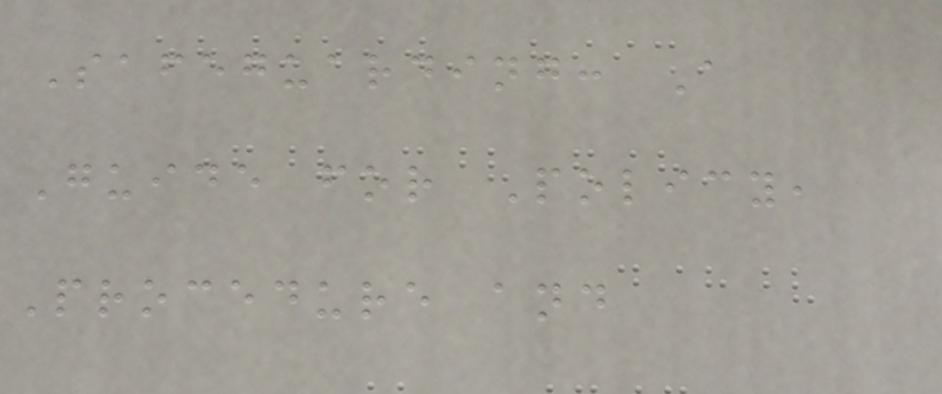Safeguarding: A
Guide for Policy,
Procedure and
